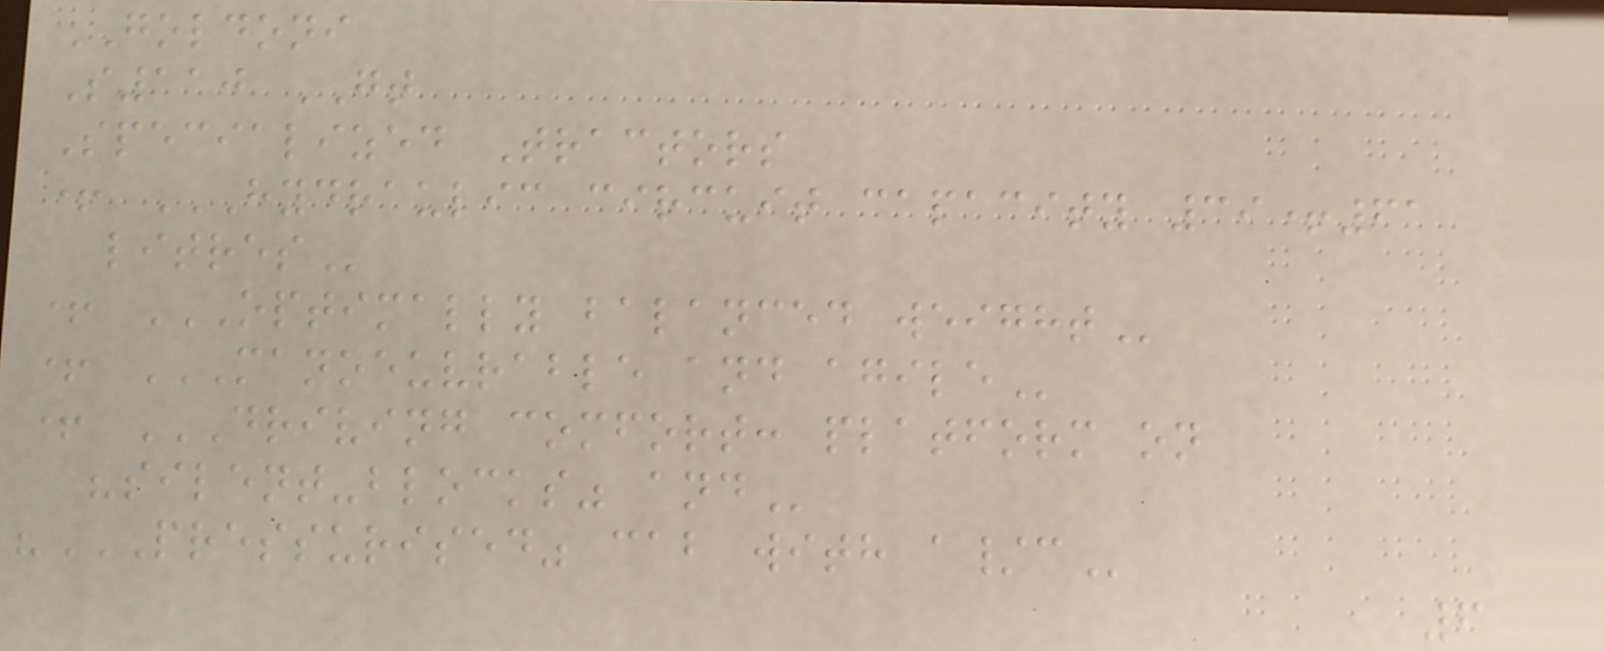GOLDONI
S110 GT
Specialized Tractors
+ HYDRAULIC CIRCUIT CAPACITY 39+61
LITRES
+ OPTIMALLY BALANCED WEIGHT
+ MANOEUVRABLE AND AGILE
+ DRIVING COMFORT: PLATFORM ON
"SILENT-BLOCKS" AND
"PRESSURISED" CAB WITH A/C
6
